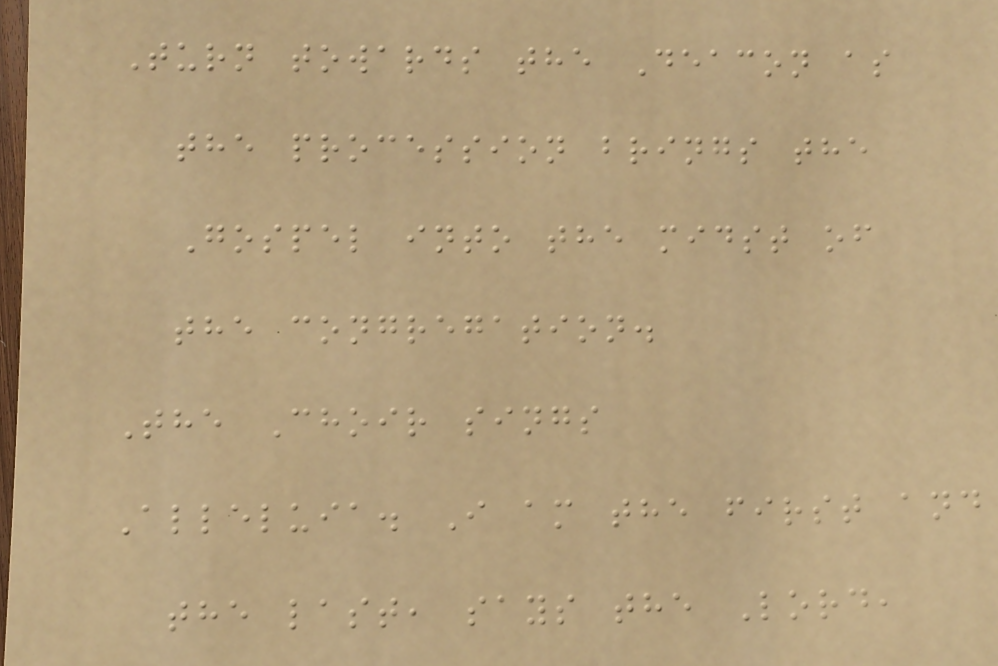Turn towards the Deacon as
the procession brings the
Gospel into the midst of
the congregation.
The Choir sings
Alleluia. I am the first and
the last, says the Lord,
